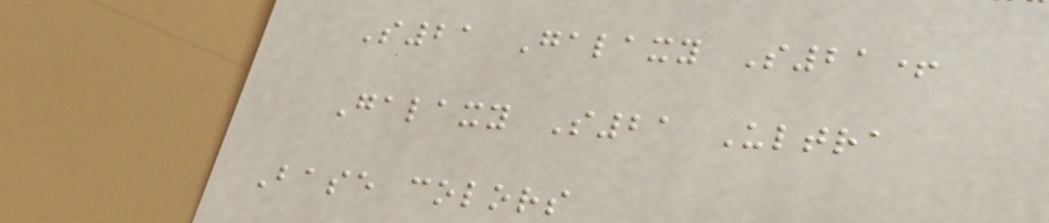S21 Galaxy S21+
Galaxy S21 Ultra
Base colors
